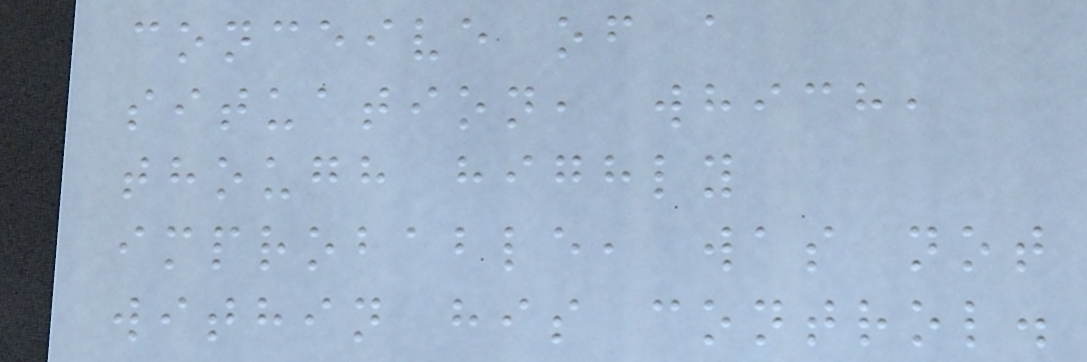conceive of a
situation, which,
though highly
improbable, was not
within his control.
